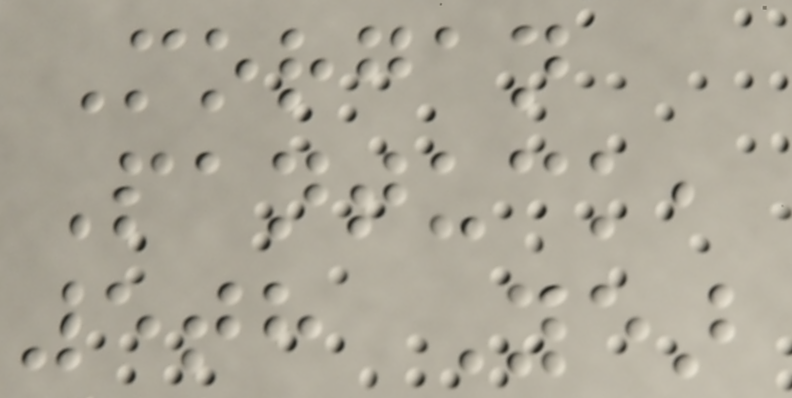Morgan
Pantuck,
5th Year
